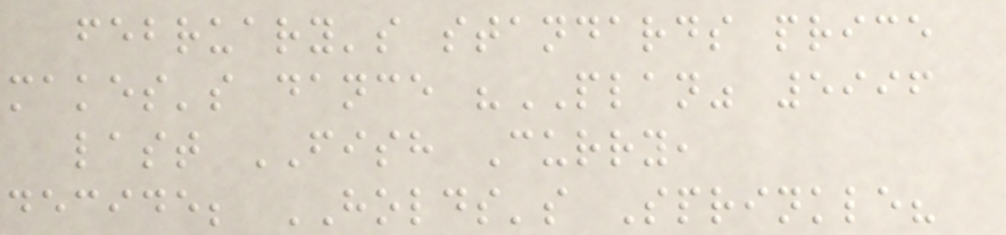february's standards price
makes's dance "PLAN" 5996
last FISH Curry,
decide; HOLDS's Sprinkle?
